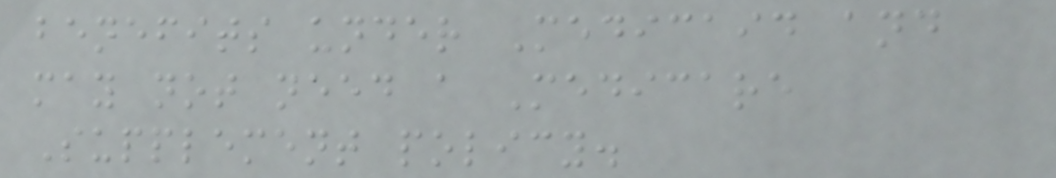benefits under Medicaid and
may not need a Medicare
Supplement policy.
